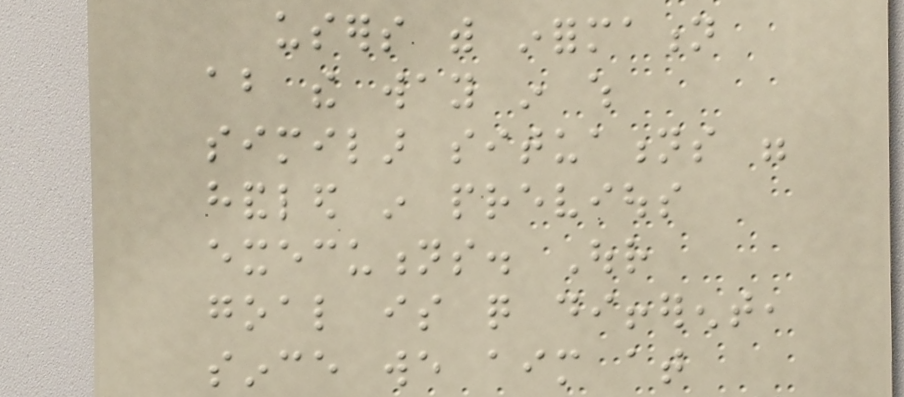users with information
about the way in which
similar situations were
handled in previous
executions. Our
goal is quite different,
since we aim at
